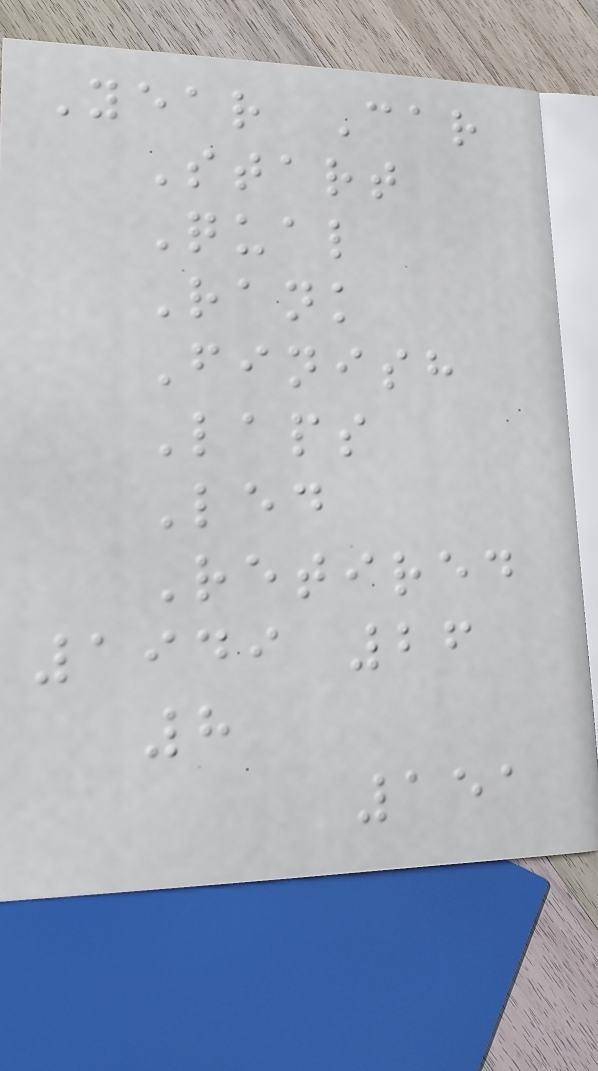Year Car
Start
Qual
Rank
Finish
Laps
Led
Retired
1949 26
8
151
